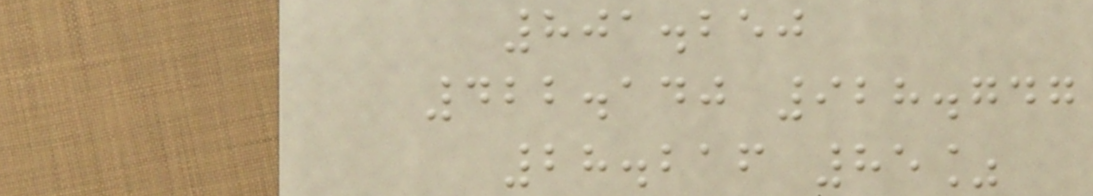801.250
422.140 928.747
28.216 85%
